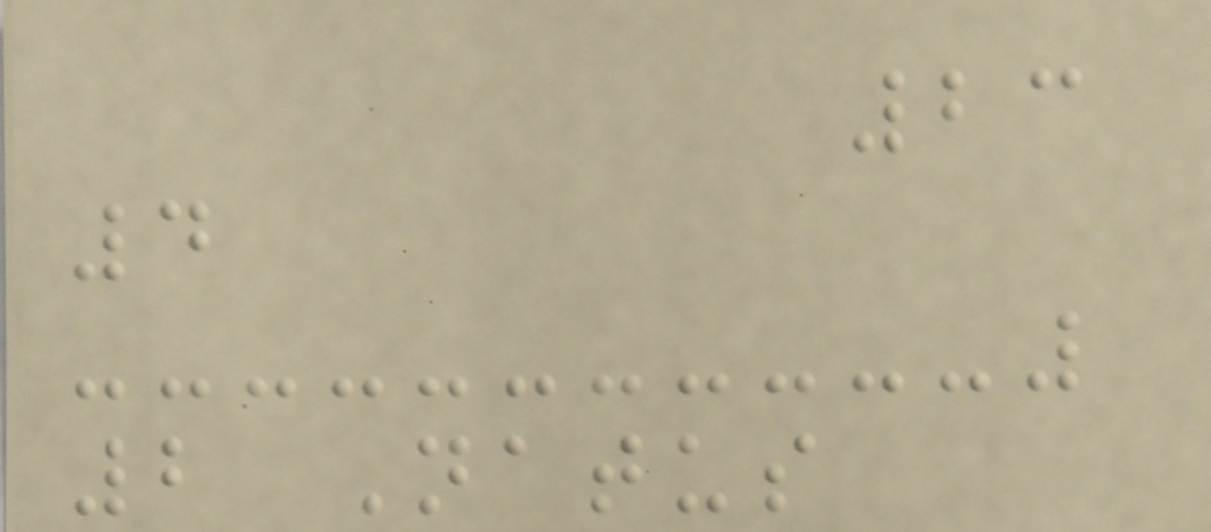23
4
2 Natus
